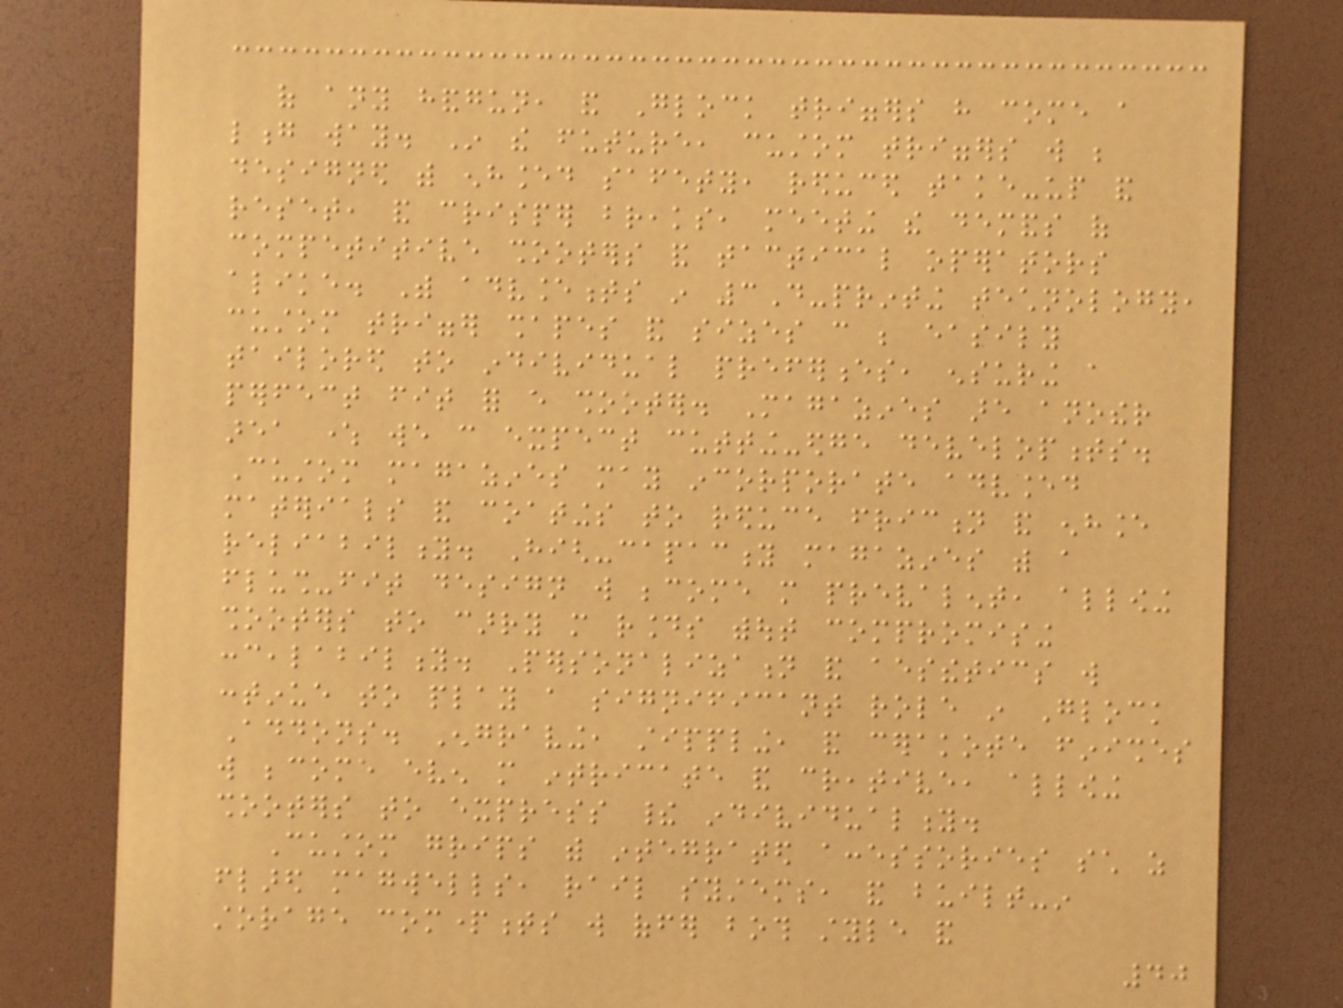of any handgun, and Glock triggers have come a
long way. In the future, custom triggers will be
designed with enhanced safety, reduced take-up and
reset, and crisper breaks, meeting the demands of
competitive shooters and tactical operators
alike. With advancements in 3D-printing technology,
custom trigger shapes and sizes can be easily
tailored to individual preferences, ensuring a
perfect fit for every shooter. Magazines are another
area where we can expect cutting-edge developments.
Custom magazines may incorporate advanced
materials and coatings to reduce friction and enhance
reliability. High-capacity magazines with a
flush-fit design will become more prevalent, allowing
shooters to carry more rounds without compromising
concealability. Personalization and aesthetics will
continue to play a significant role in Glock
Addons. Engraving, stippling, and cerakote finishes
will become even more intricate and creative, allowing
shooters to express their individuality.
Custom grips with integrated accessories such as
flared magwells, rail systems, and built-in
storage compartments will offer both style and
40
